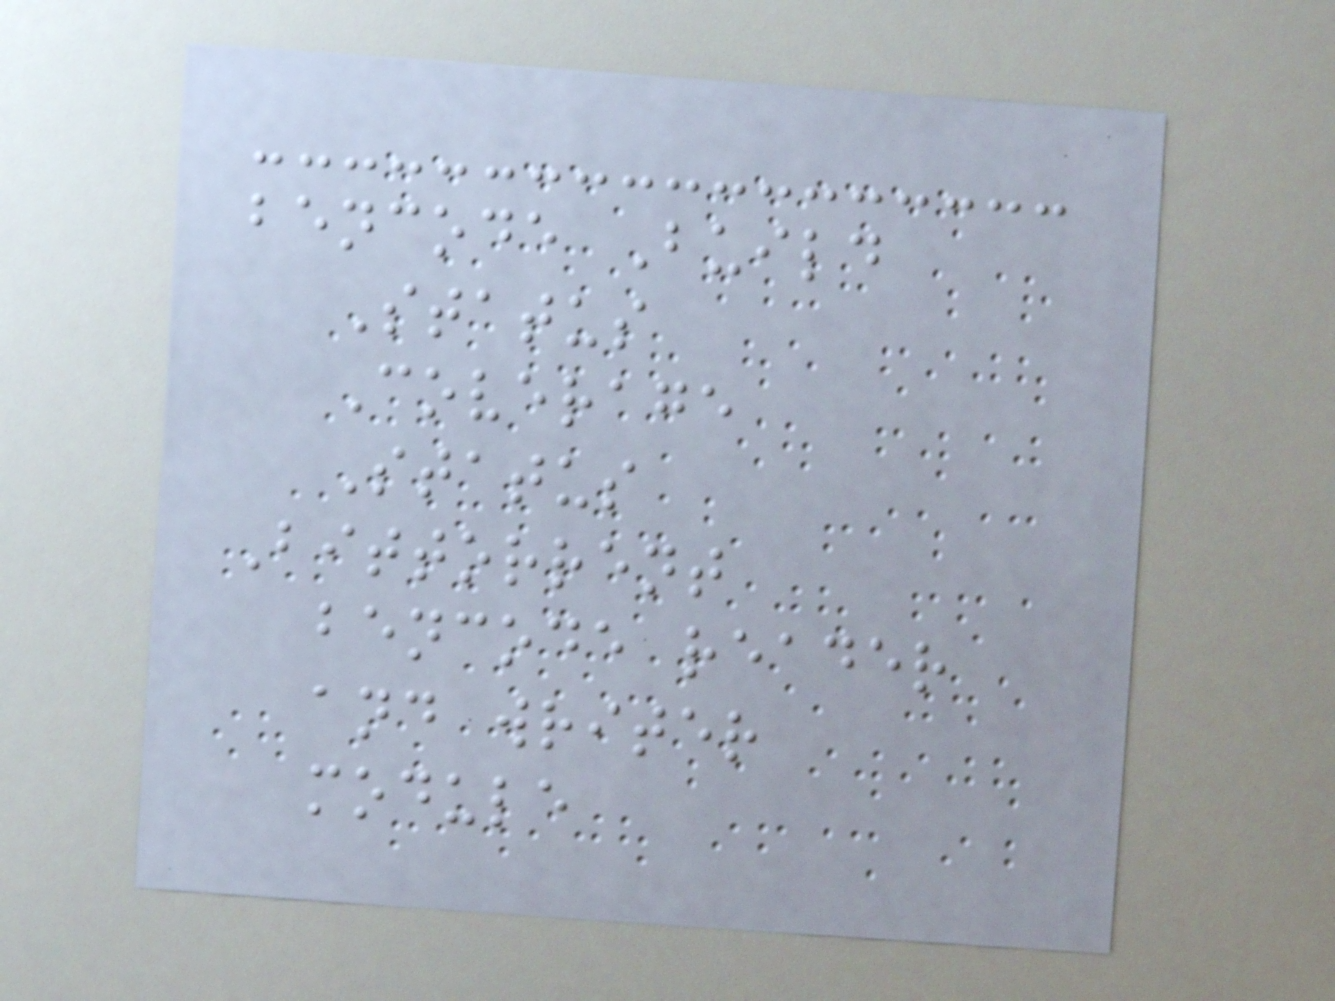bencode Build
Status
Coverage
Status
Bittorrent
bencode reader
and writer
module
